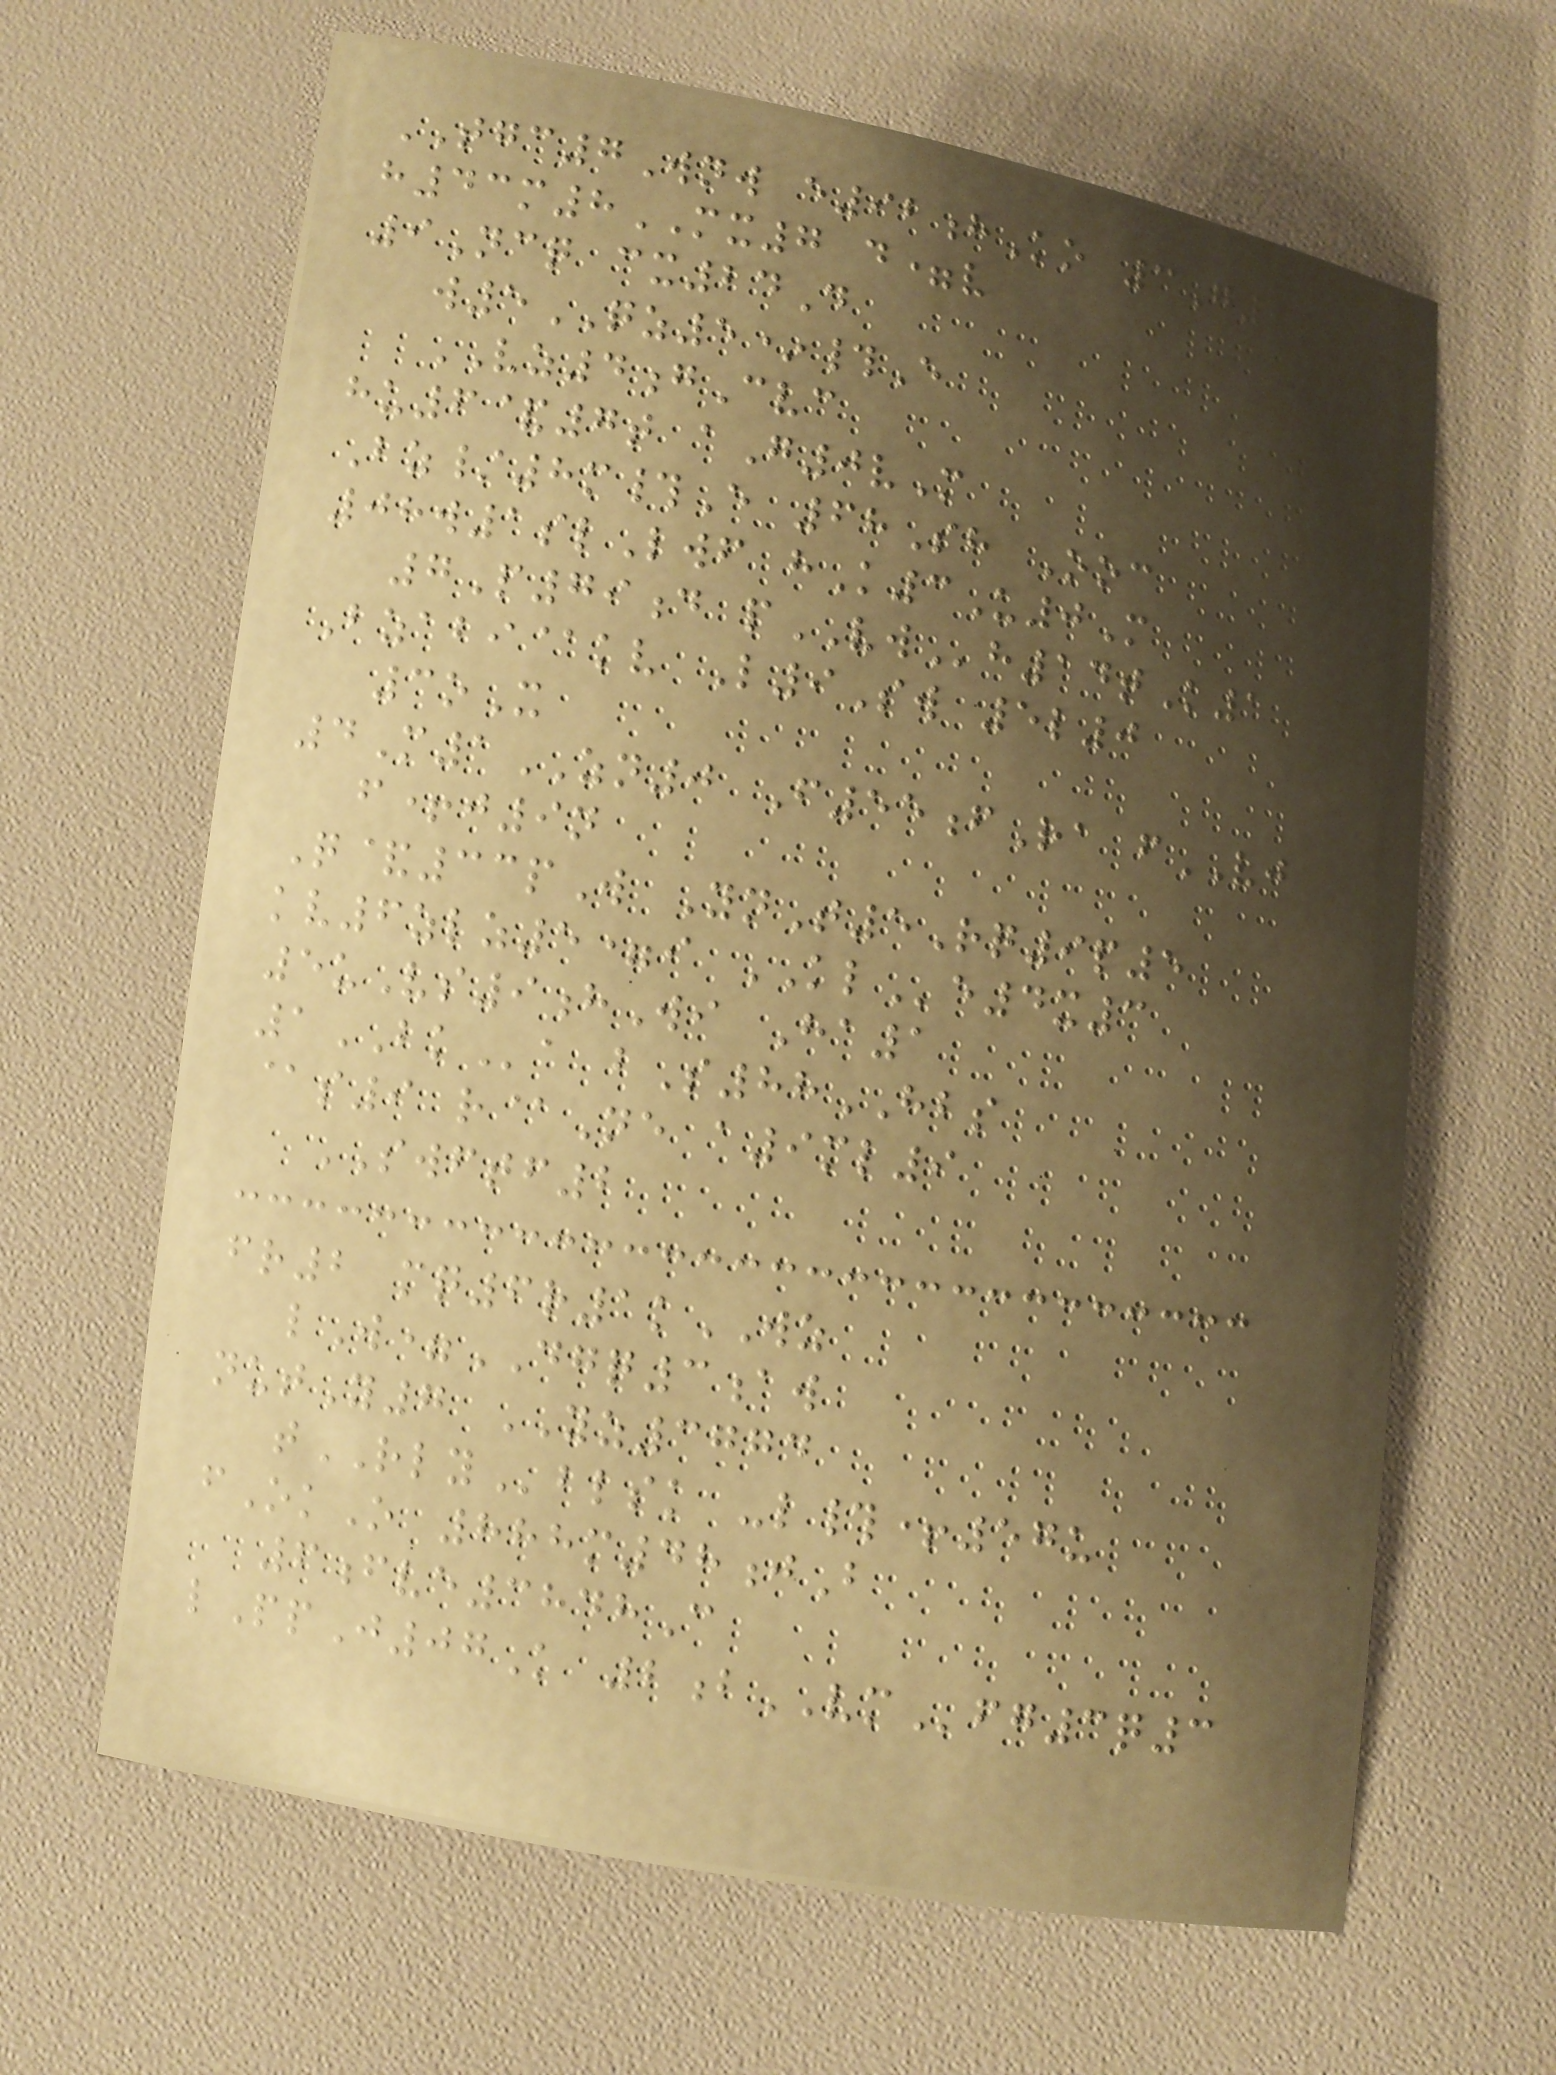TGC7Wnw e92hKo 3G0k
h43m8MX7 d=v
9Ncq cx24D
w5QZ5*#E
VZ4gCvc
hu6&7t aG0vM
Bz/8m#E 68Sh Ooc
08w1slLwf hK3U0M
7P79d pVWh14tK1
Bzabi@kv L9Sw 5l0
3oX
4M1ZN0 F55fRa fVJ
f+j9n
Q&33pW YnT5Rq9p5
kv6zlz5=i KLe4x3
5uVs9hWi Ha1
1BKa bS88HBS
@s9 r@Ne a9ml9
SWFTF2
fr2 mq6r1kWZ
lW=DGQ3aw
nutY7 YZ3774
tRLYblsk -l#+57u
fOkO 888m48jB
6fve3848C
lPpJ07K 2bVMfg3q3
